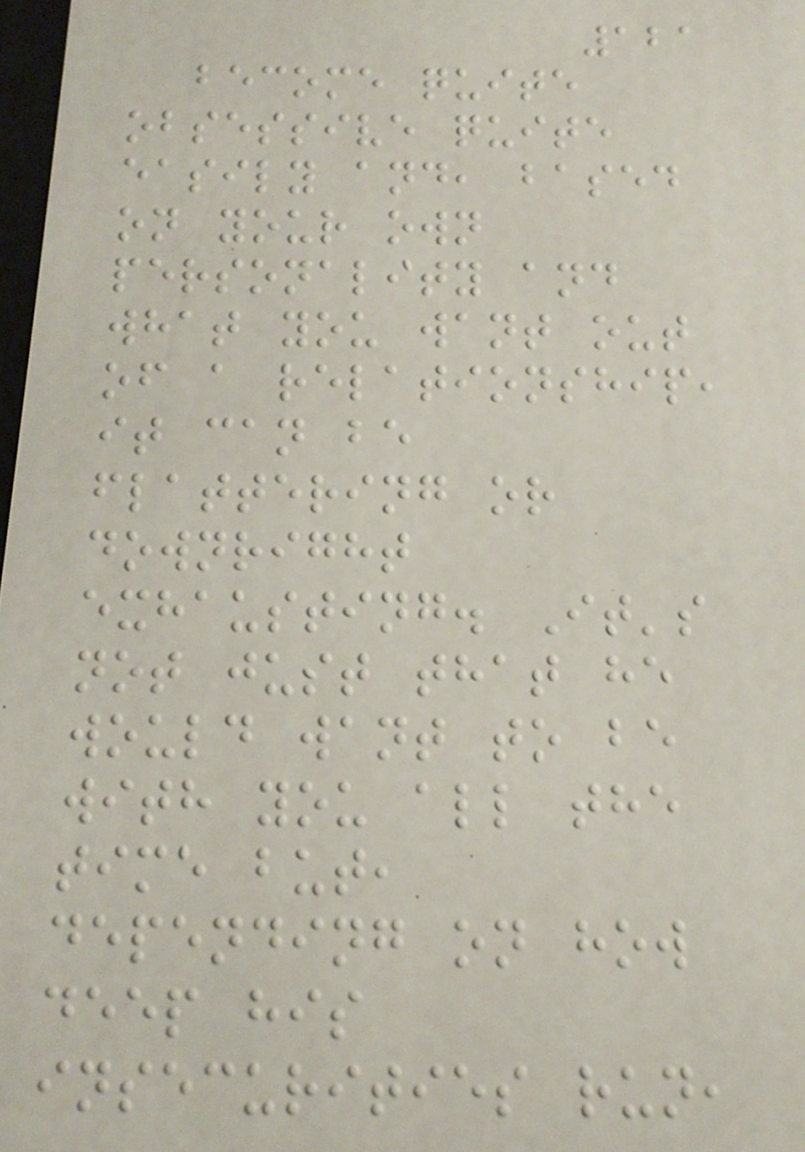121
become quite
obsessive quite
easily and, based
on your own
personality and
what you want out
of a relationship,
it can be
flattering or
downright
exhausting. It's
not just that he
would want to be
with you all the
time but,
depending on how
deep his
insecurities run,
